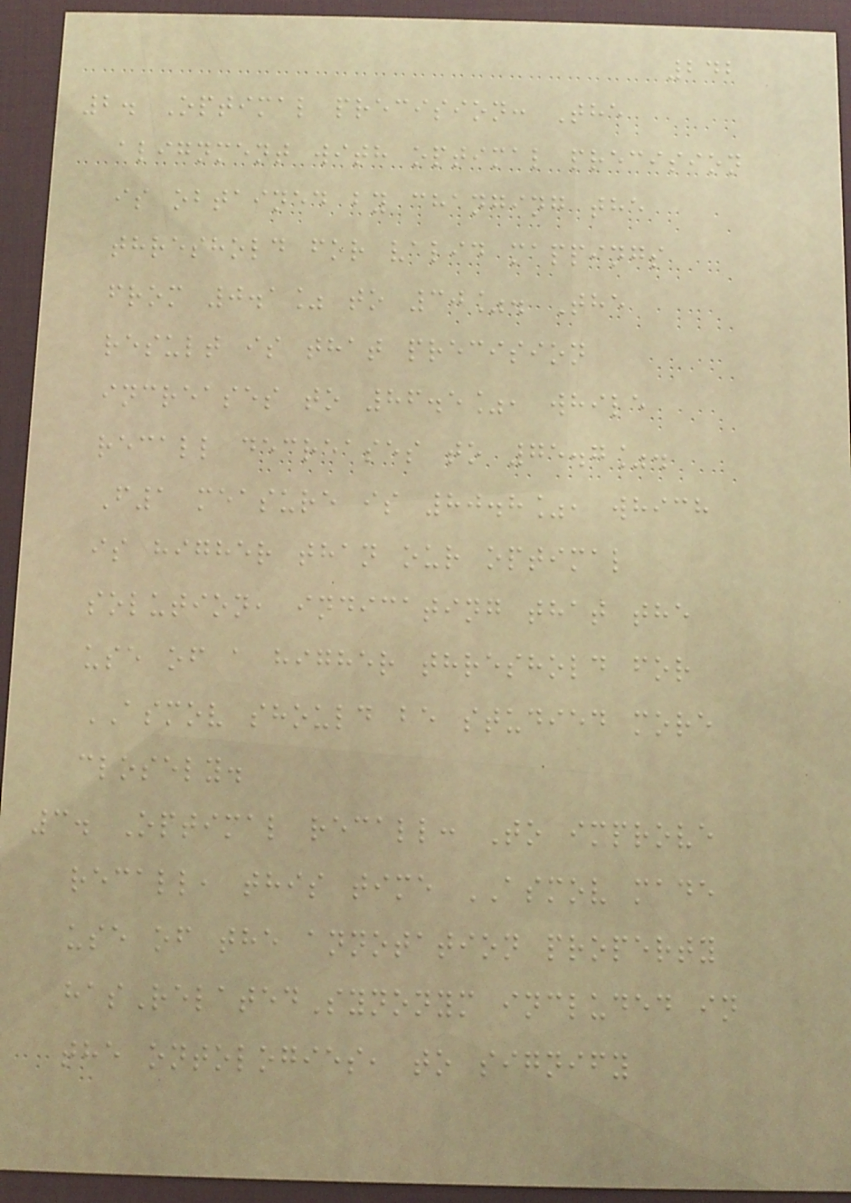242
2. Optimal precision: The
alignment with optimal precision
is obtained by changing the
threshold for valid mappings
from 0.1% to 30%. The
result is that precision
increases to 86.5%, while
recall decreases to 75.7%.
F1 measure is 80.8%, which
is higher than our optimal
solution, indicating that the
use of a higher threshold for
ASMOV should be studied more
closely.
3. Optimal recall: To improve
recall, this time ASMOV made
use of the annotation property
hasRelatedSynonym included in
the ontologies, to signify
